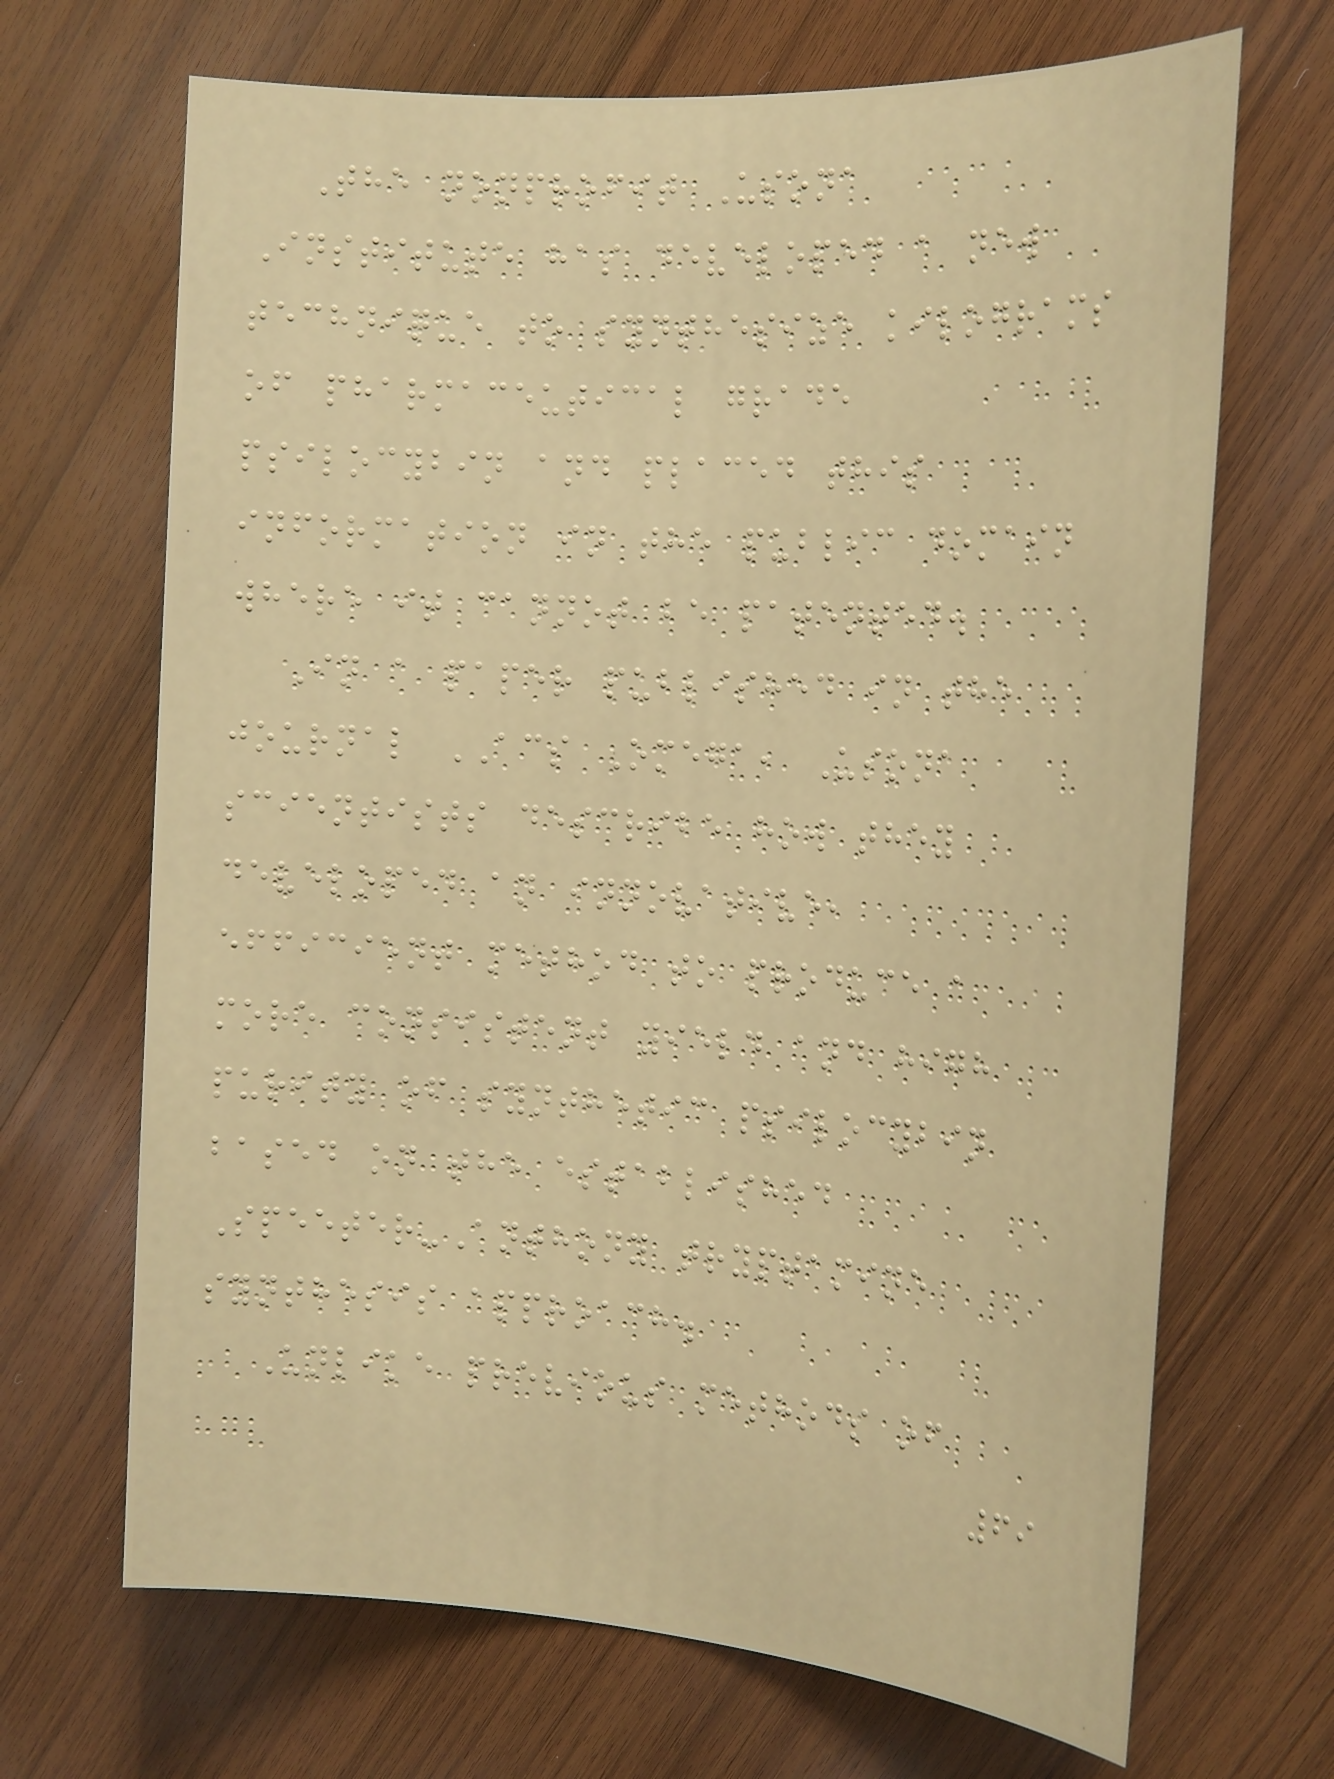The nonprofit Usona
Institute has developed a new
technique to synthesize kilograms
of pharmaceutical grade
psilocybin and placed this
information in the public domain
where it cannot be patented.
In a paper published in the
journal ACS Omega, Usona
scientists describe how they
developed an innovative,
efficient method to produce a
more consistent yield and high
purity of synthetic psilocybin
based on the established
Speeter-Anthony tryptamine
synthesis approach.
Unlike previous methods of
69
